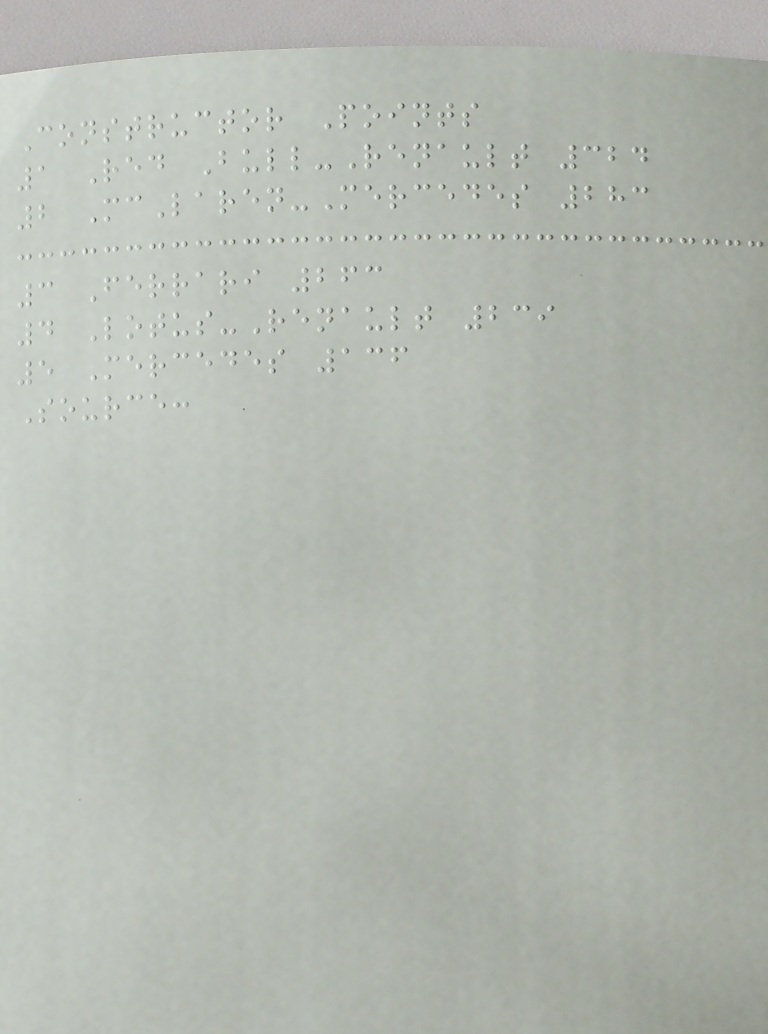Constructor Points
1 Red Bull-Renault 324
2 McLaren-Mercedes 283
3 Ferrari 263
4 Lotus-Renault 239
5 Mercedes 136
Source:
